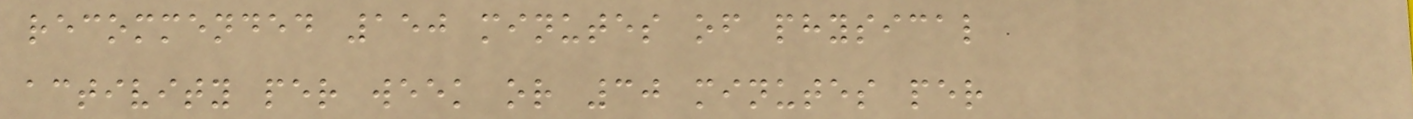recommended 150 minutes of physical
activity per week or 30 minutes per
